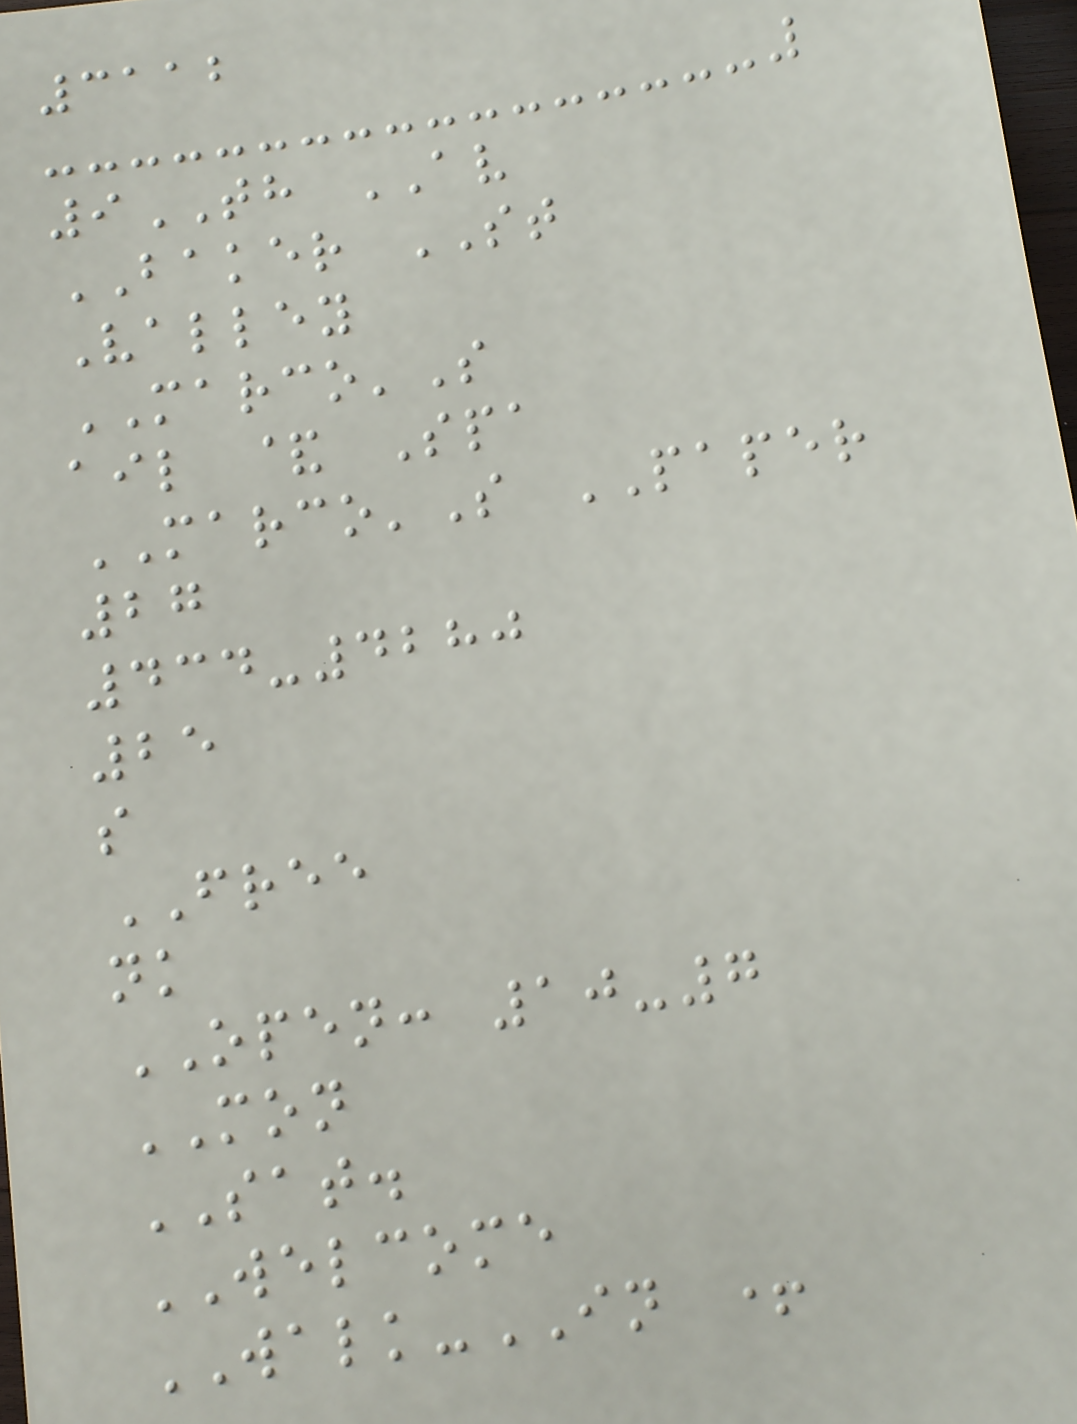3112
9TH AV
BAKER ST
Valley
MARCO'S
ail & Spa
MARCO'S PAPER
27
434-4280
25
s
FREE
nk
OPEN: 10-7
MON
SAT.
WELCOME
WALK-IN +
